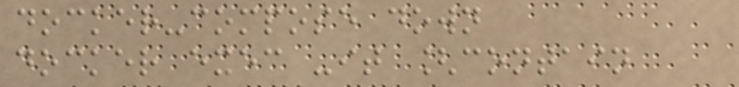docker-compose down
docker exec -it [contain
